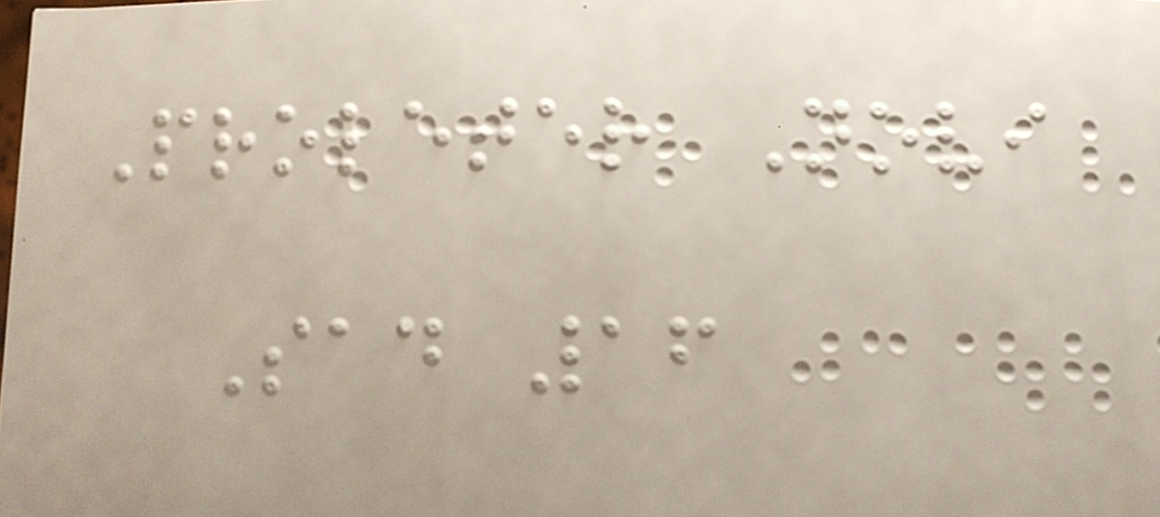Proleter Novi
Sad 16
